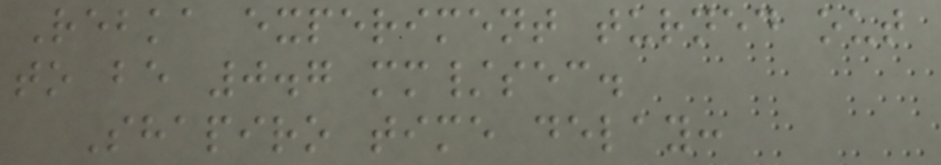Rebka experiment turned out
to be 0.7 mm/sec.
Shapiro time delay:
